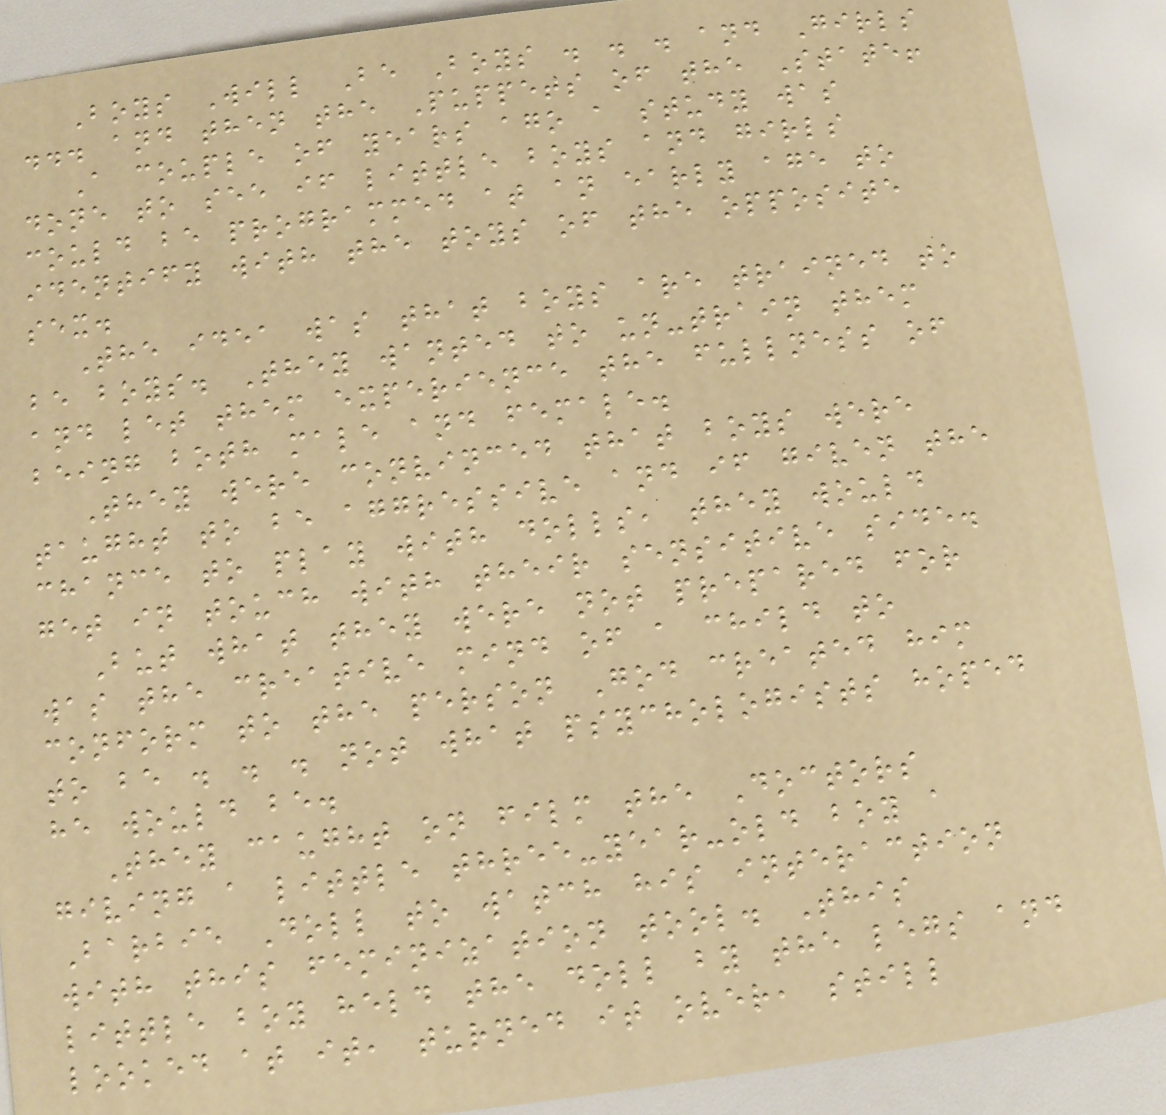Boys Will Be Boys . . . and Girls
... and then the Puppets of the State!
A couple of years ago a study was
done to see if little boys and girls
could be programmed at an early age to
identify with the toys of the opposite
sex.
The idea was that boys are trained to
be boys. They wanted to un-train them
and let them experience the fullness of
being both male and female.
They were convinced that boys were
taught to be aggressive and if given the
chance to play with dolls, they would
get in touch with their sensitive side.
But what they were not prepared for
was the creative mind of a child to
conform to the person God created him
to be . . . not what psychologists hoped
he would be.
They caught on film the Doctors
giving a little three-year-old boy a
Barbie Doll to watch his interaction
with this feminization tool. This
little boy held the doll by the legs and
looked at it, turned it over, still
